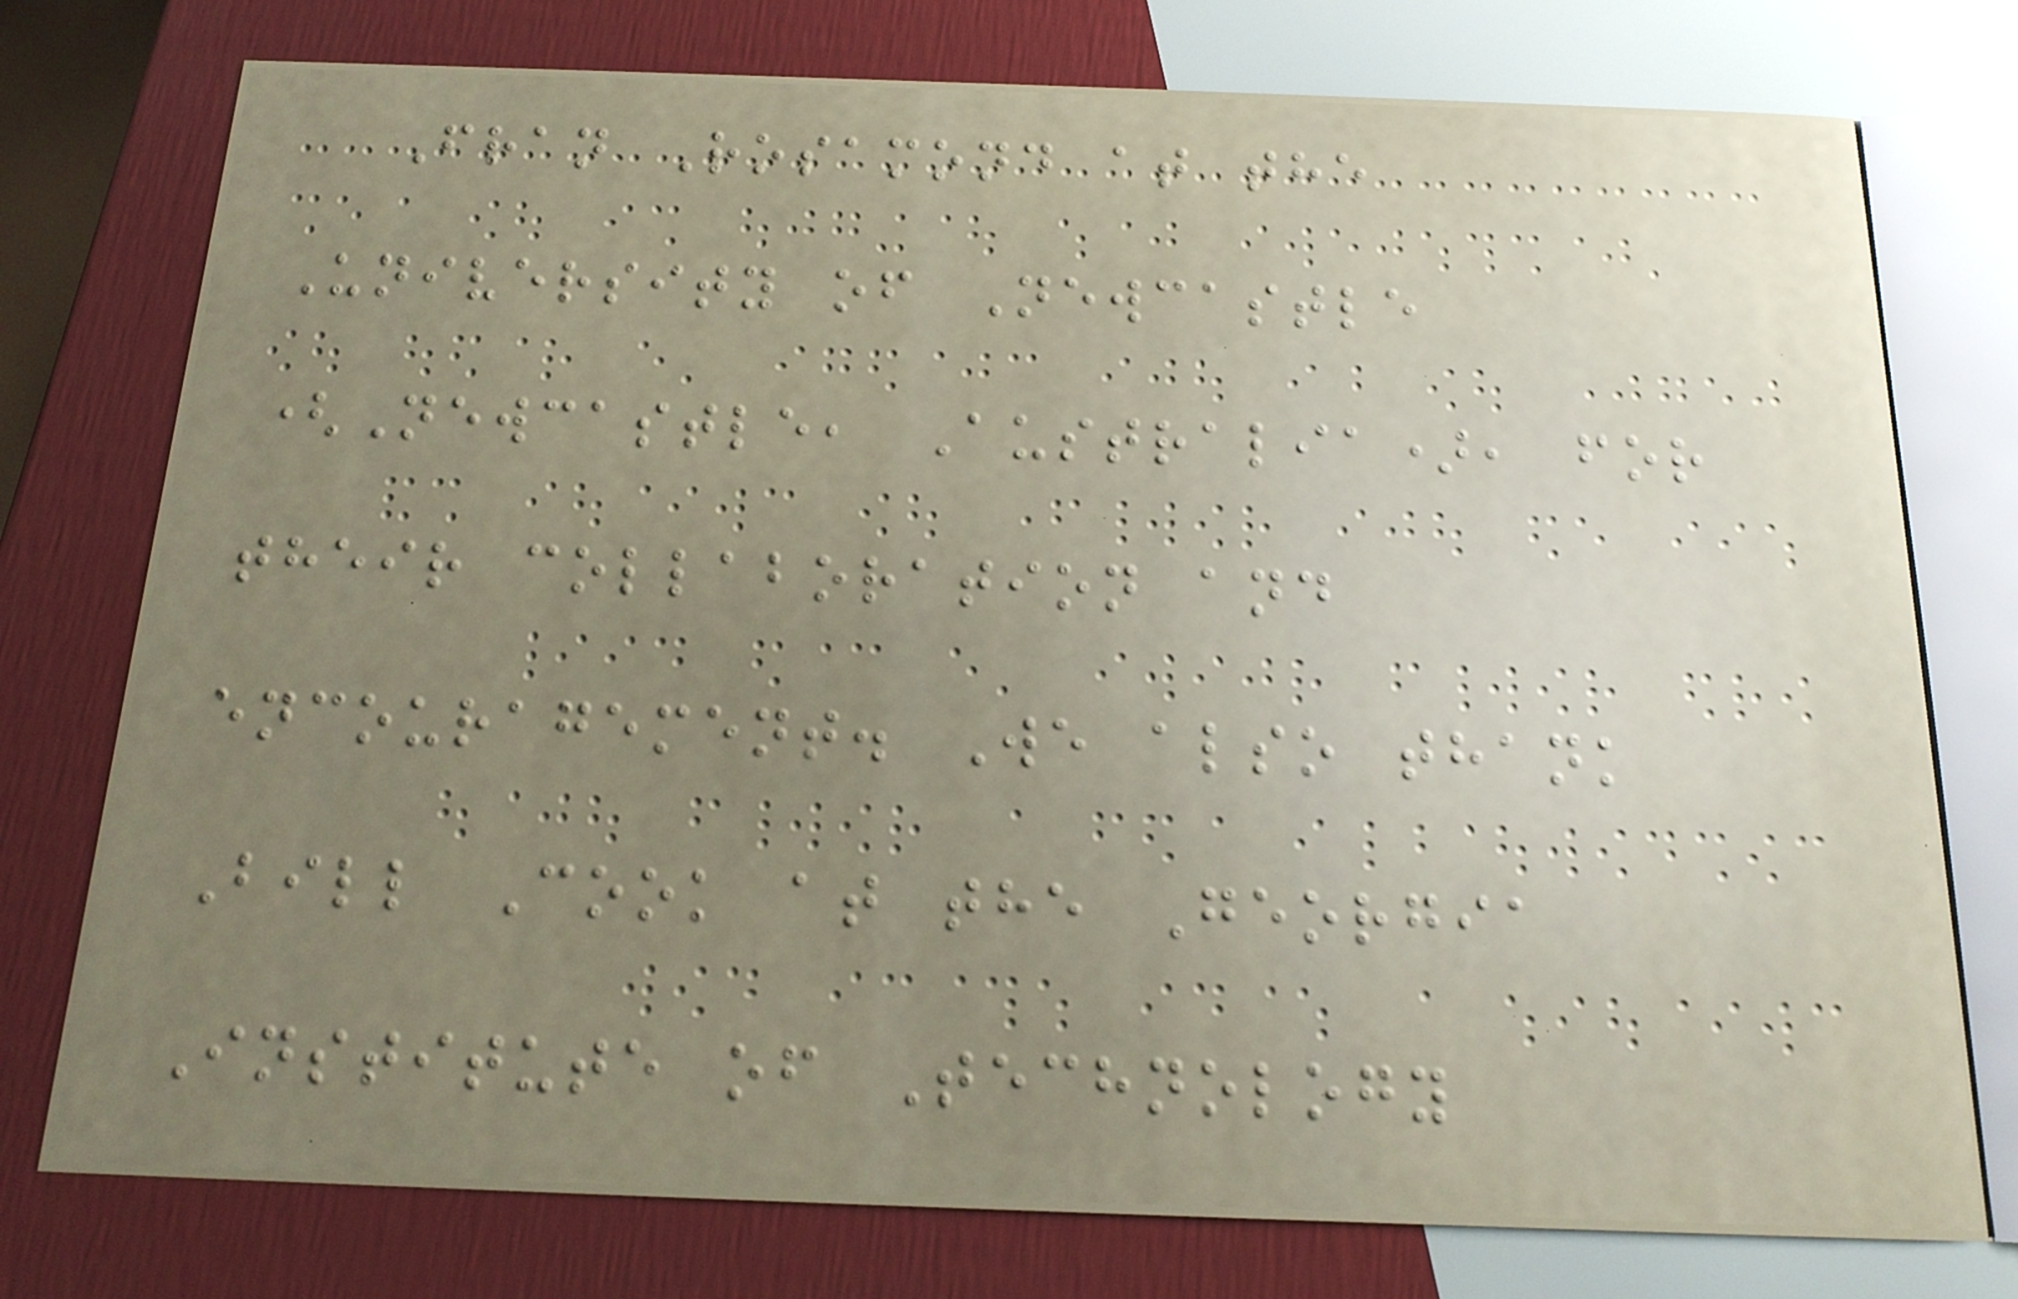Fran Rosamond at the
University of Newcastle
(Newcastle, Australia), for
their collaboration and
encouragement. We also thank
Bill Cook at the Georgia
Institute of Technology
